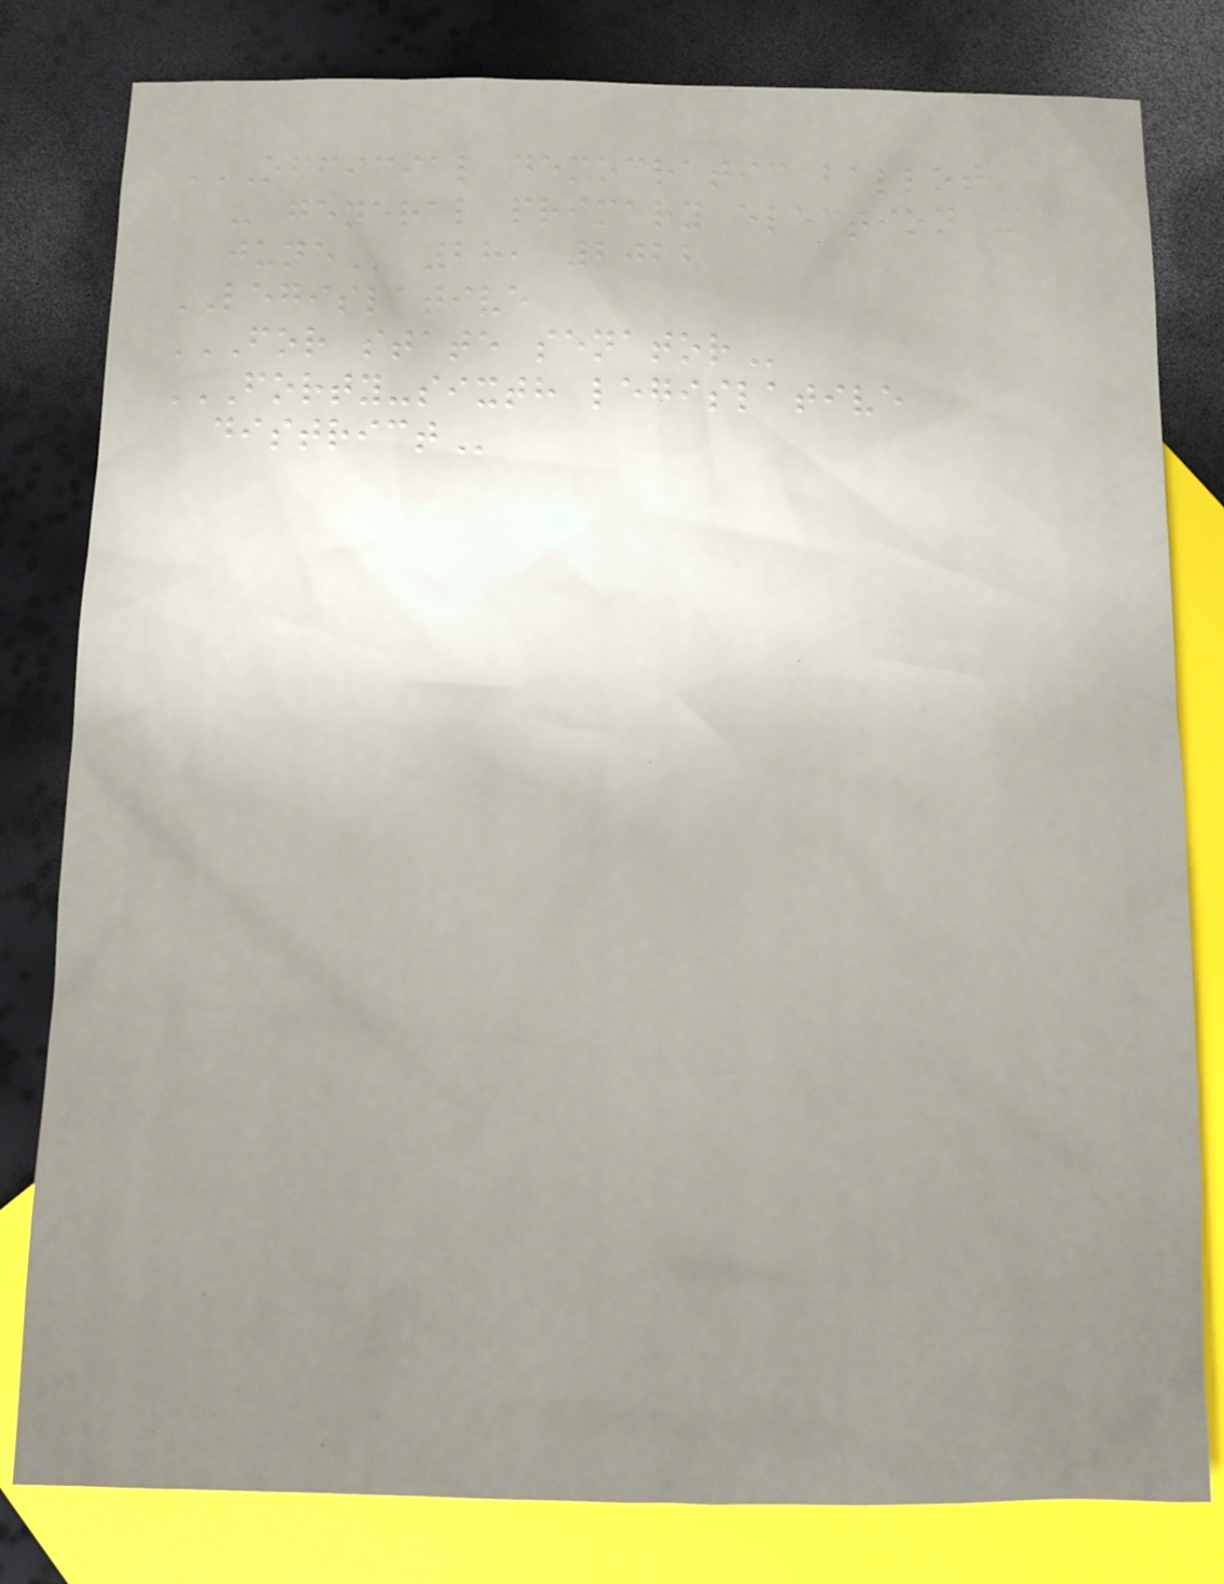OFFICIAL DEMOCRATIC BALLOT
- GENERAL PRIMARY ELECTION -
JUNE 28, 2022
LEGISLATIVE
FOR STATE SENATOR
FORTY-SIXTH LEGISLATIVE
DISTRICT
